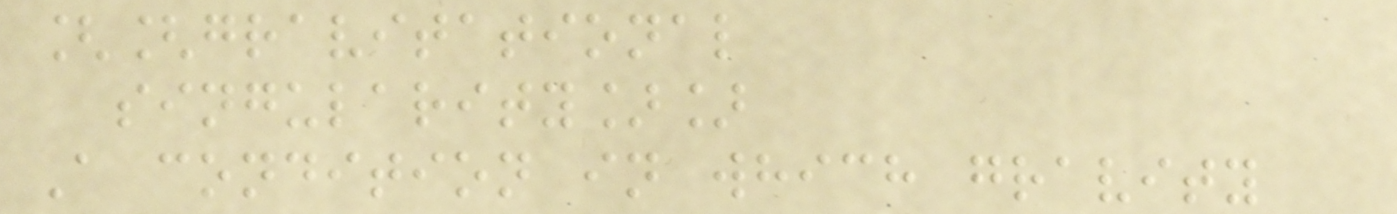[[gravitational
singularity]]
A condition in which gravity
